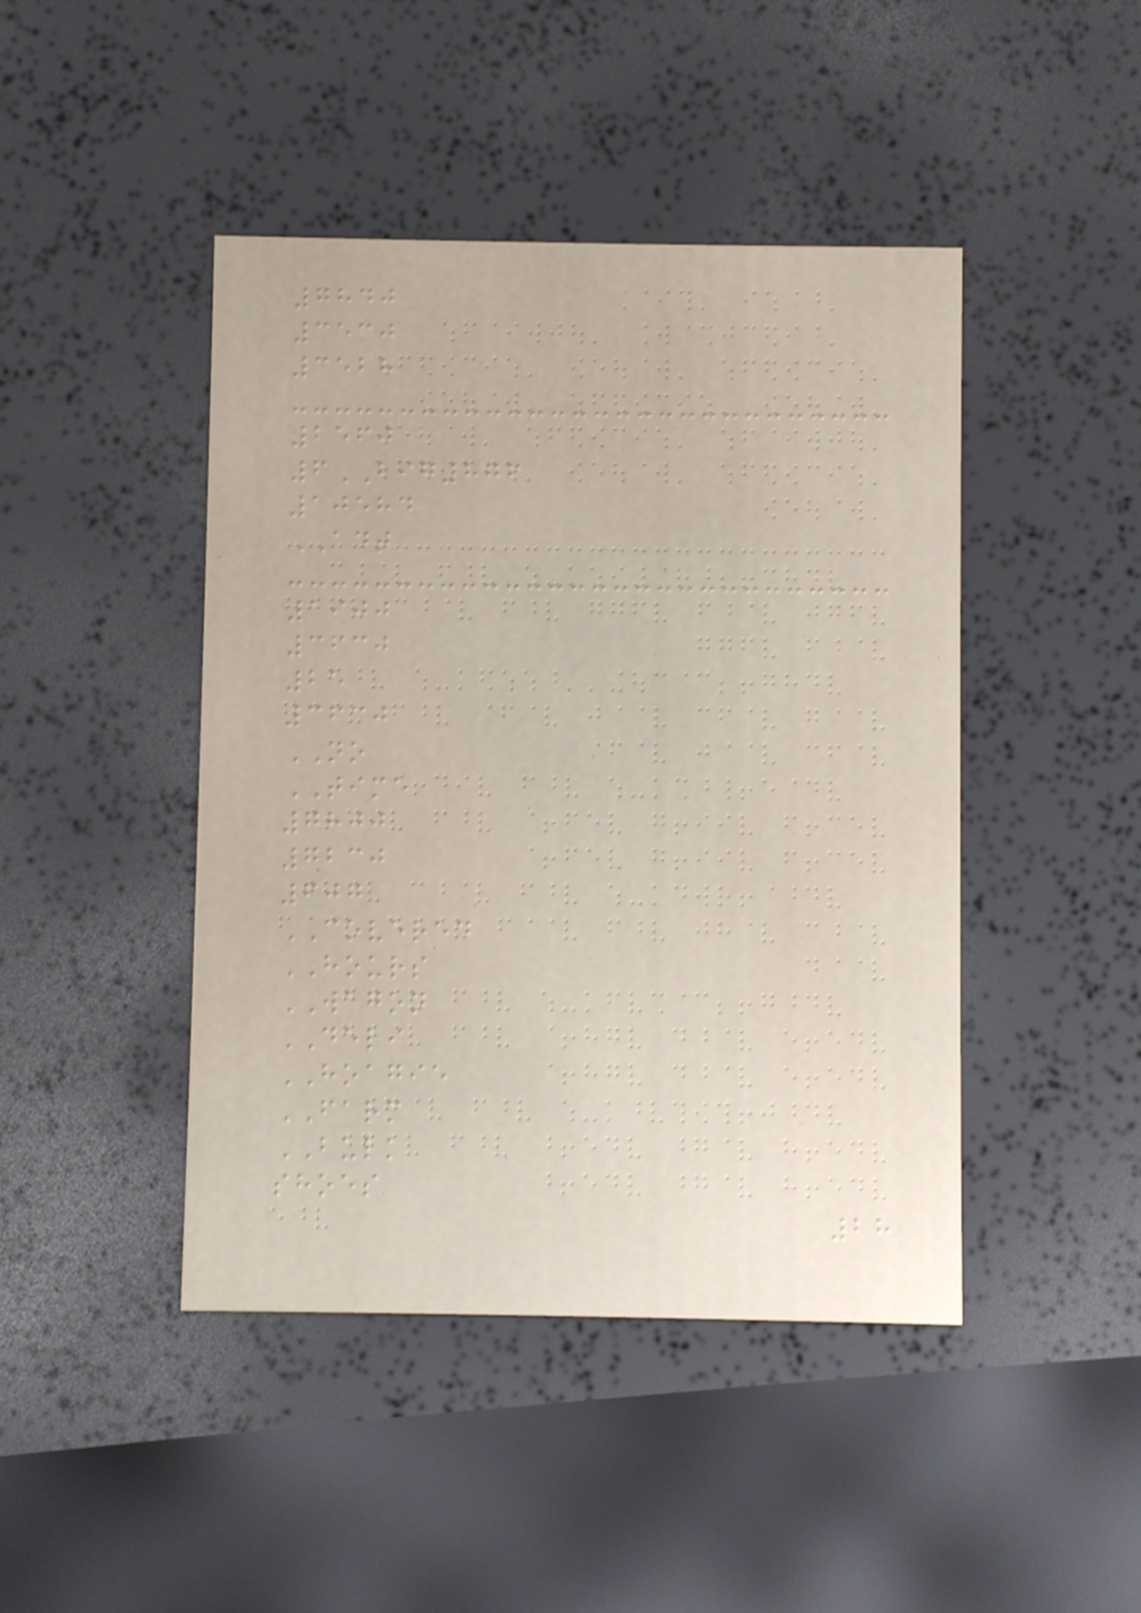7840
3530
3528
2560
6BIG876
10584
ADT
1900
3630
25
3630
NO
TIME
7800
7230
607
COVERED
HOURS
WAGON
DELI
HOAGIE
FARM
BULK
shoes
28
